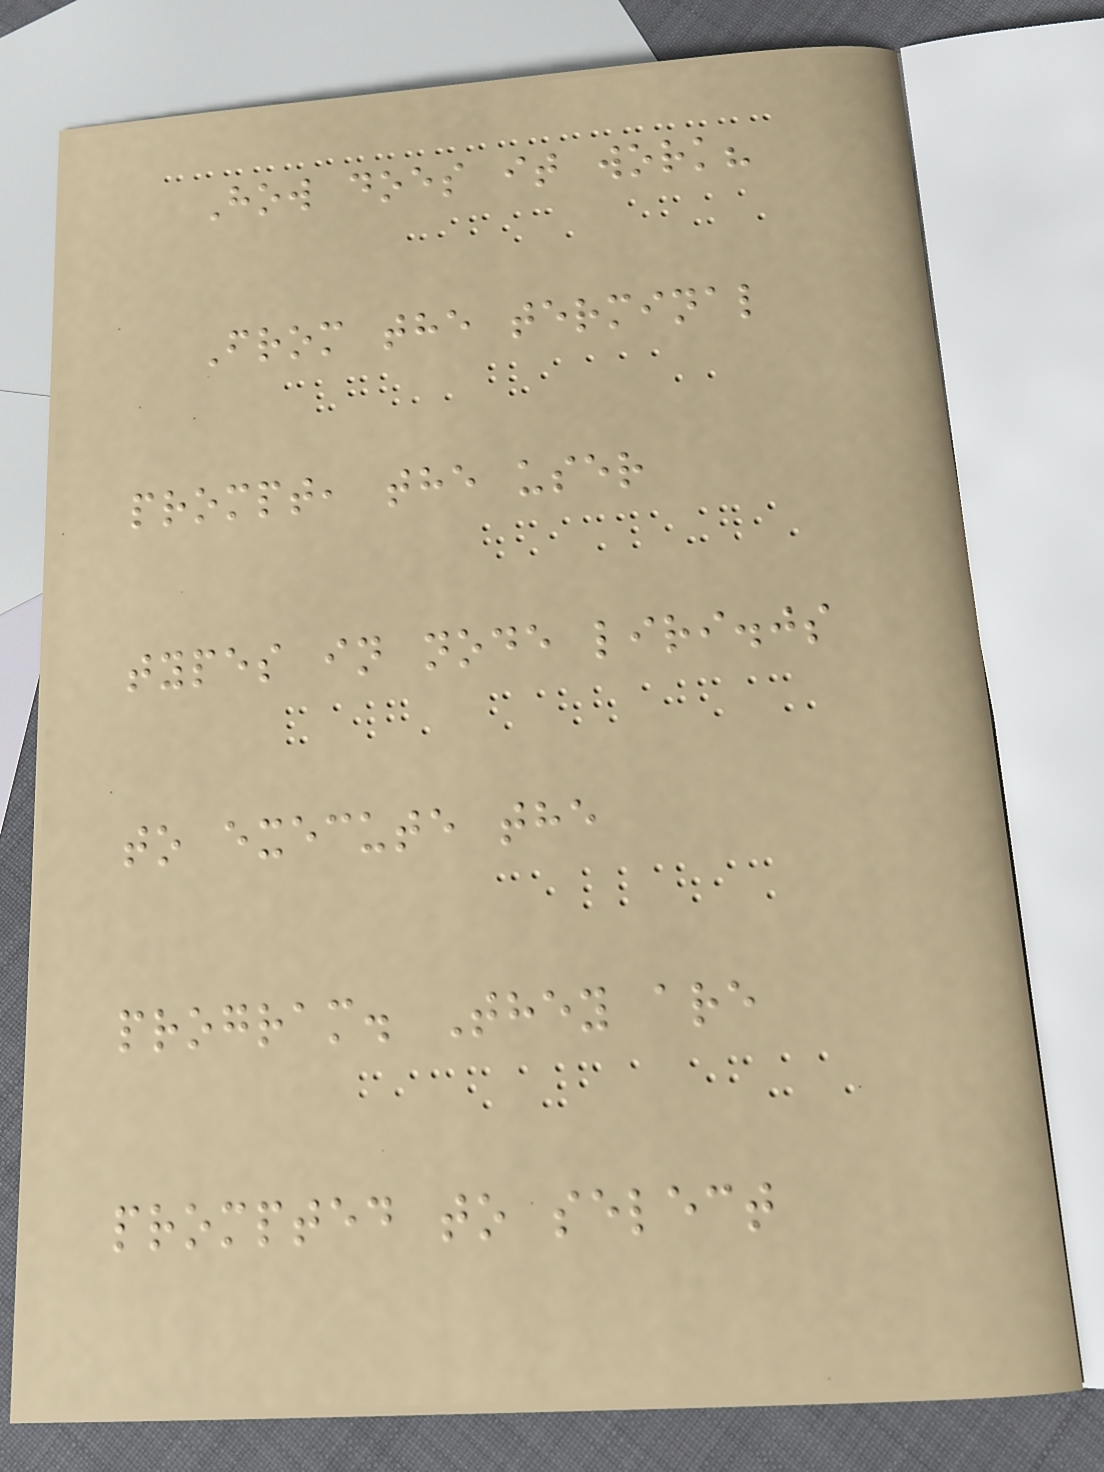How does it work?
From the terminal
prompt, the user
types in node liri.js
to execute the
program. They are
prompted to select
